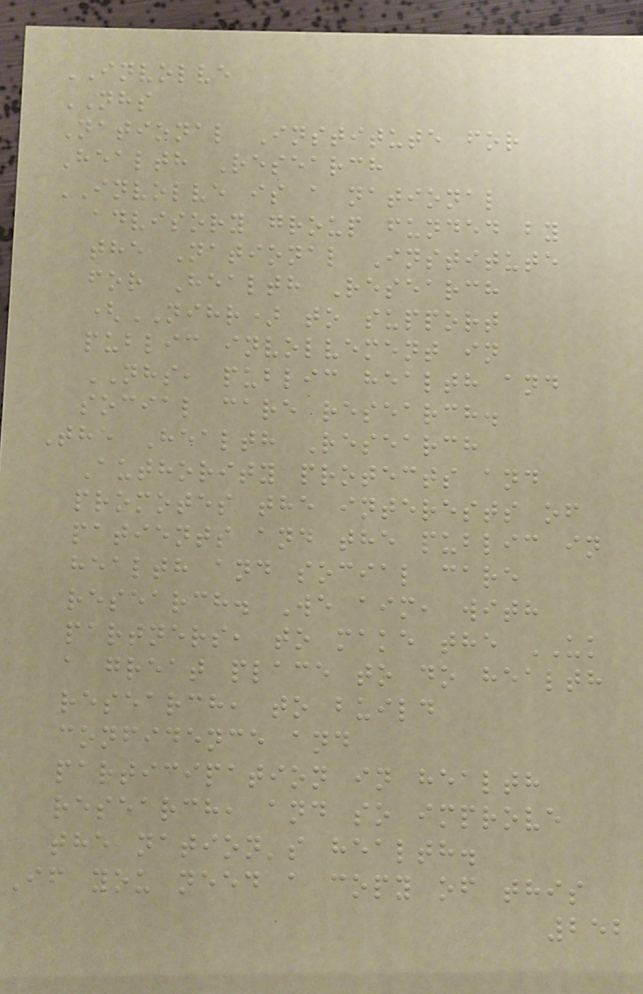INVOLVE
NHS
National Institute for
Health Research
INVOLVE is a national
advisory group funded by
the National Institute
for Health Research
(NIHR) to support
public involvement in
NHS, public health and
social care research.
The Health Research
Authority protects and
promotes the interests of
patients and the public in
health and social care
research. We aim, with
partners, to make the UK
a great place to do health
research, to build
confidence and
participation in health
research, and so improve
the nation's health.
If you need a copy of this
252
